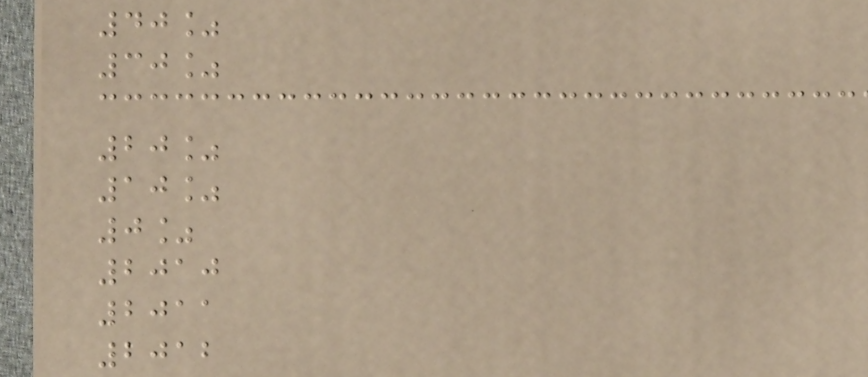40%
30%
20%
10%
0%
2010
2011
2012
